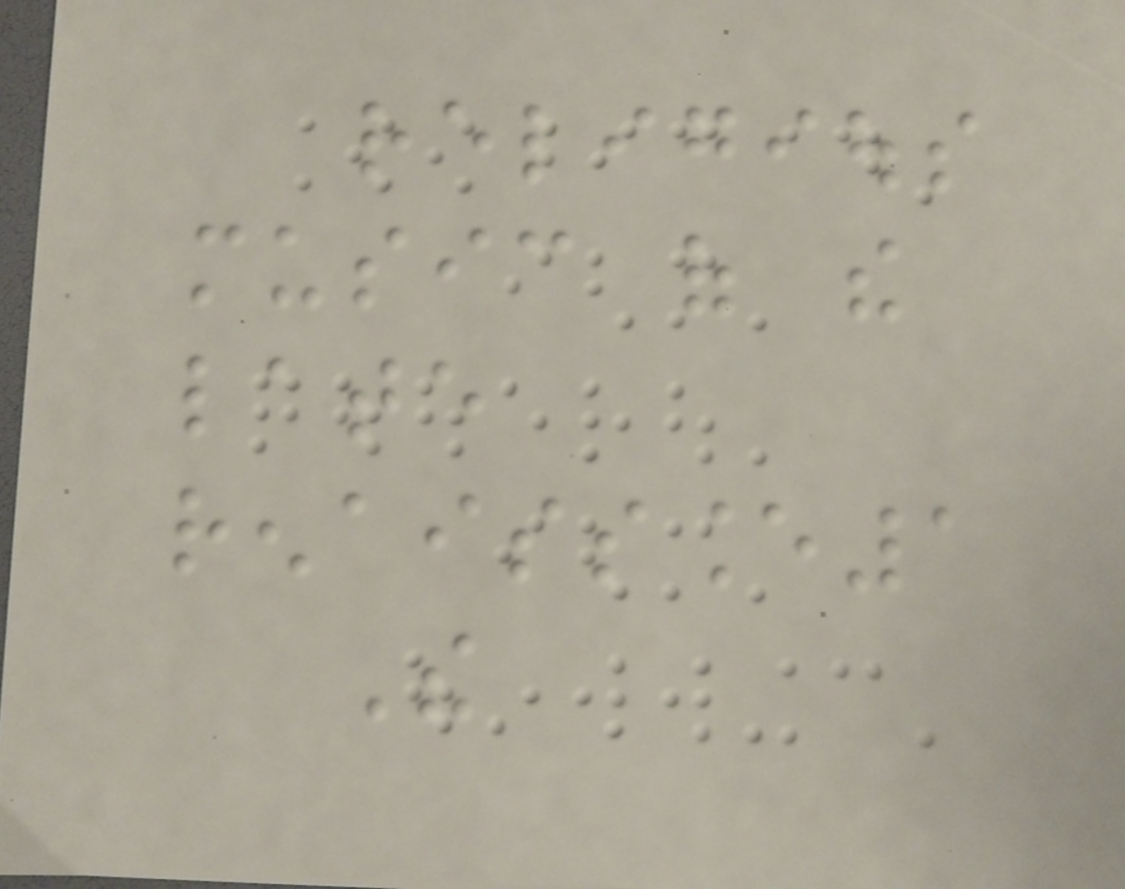religious
music of the
late
renaissance1
The
